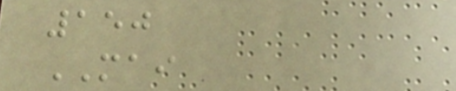150
MAI
